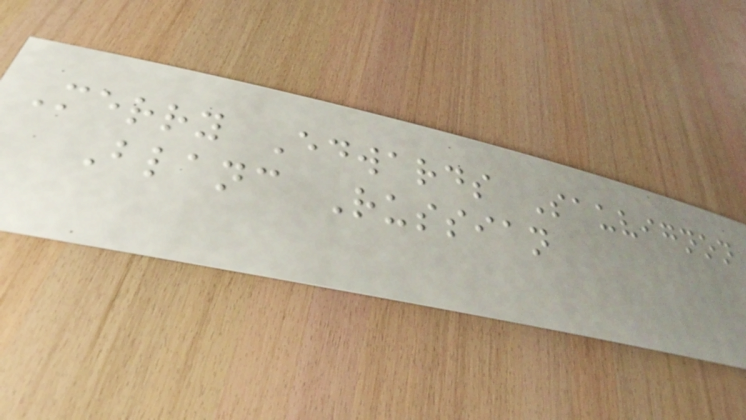Merry Edwards Sauvignon
Blanc Russian
